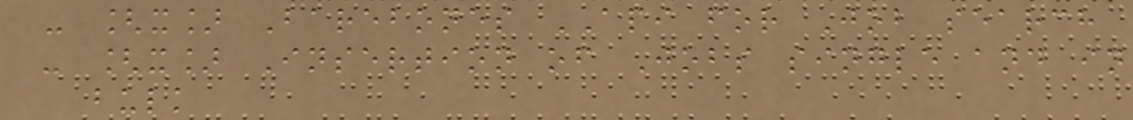- [x] Barebones API for Job search
- [x] Insertion of Jobs single and in
bulk
